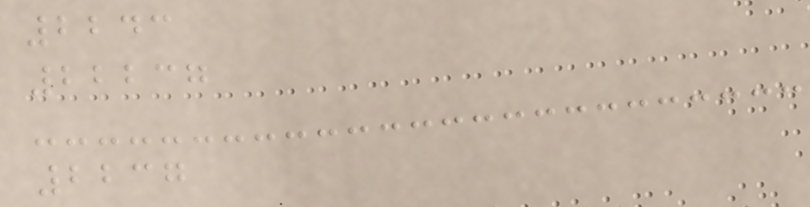2243
22237
2237
